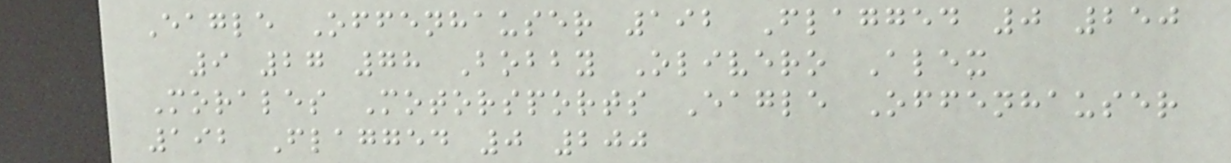Eagle Offenhauser 192 Flagged 0 250
9 27 78 Bobby Olivero Alex
Morales Motorsports Eagle Offenhauser
192 Flagged 0 200
